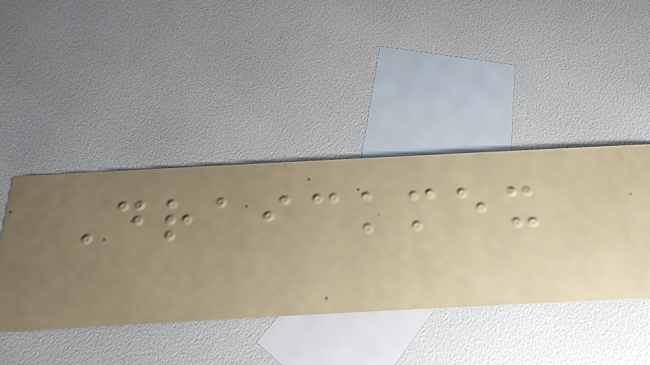Draickmex
